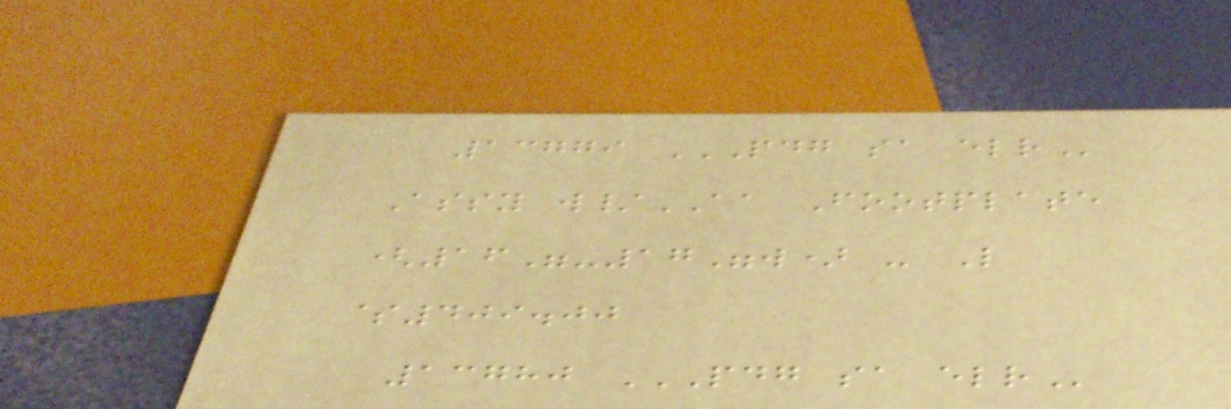13779 PDG SA ELR
Assy w/AA Footplate
(16"-17"w) - L
$409.00
13780 PDG SA ELR
